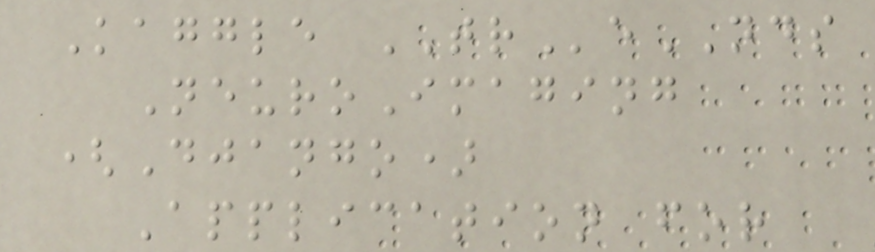Kaggle TReNDS
NeuroImaging
(Django)
Application for
